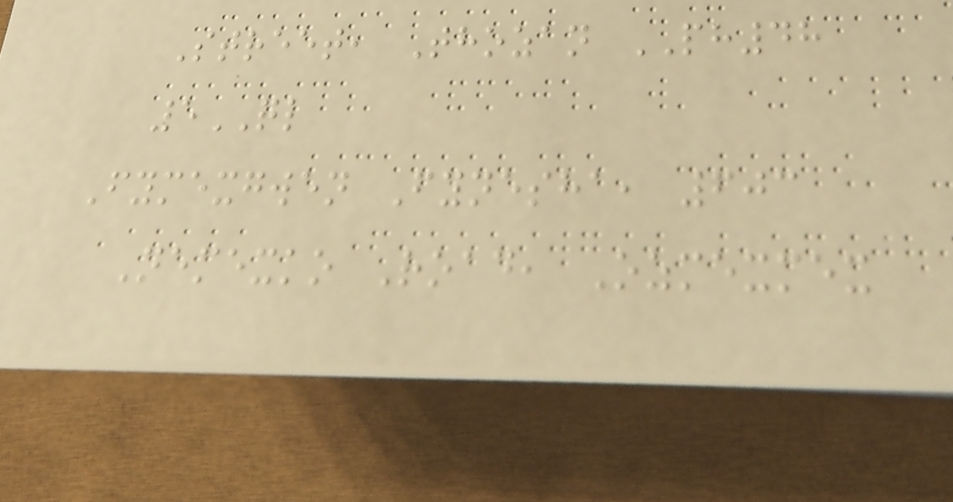Street, Thozan PH48
5QL
Fymexgwen Fynesha, 603
Nemexko Road, Ozmexmex
